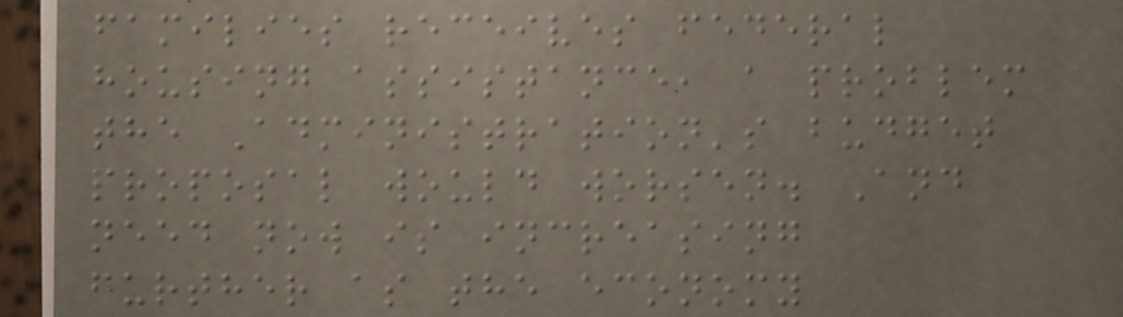families receives federal
housing assistance, a problem
the Administration's budget
proposal would worsen. And
need now is increasing
further as the economy
